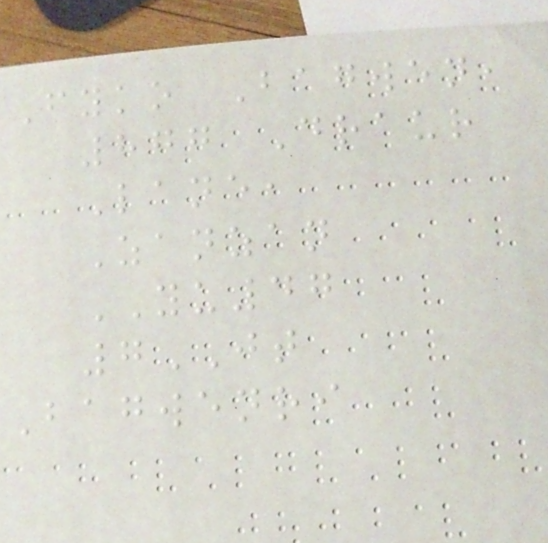Fyko Bagwen,
877 Draur
Lane,
Zanzan
YU47
7JT
Bagwenri
